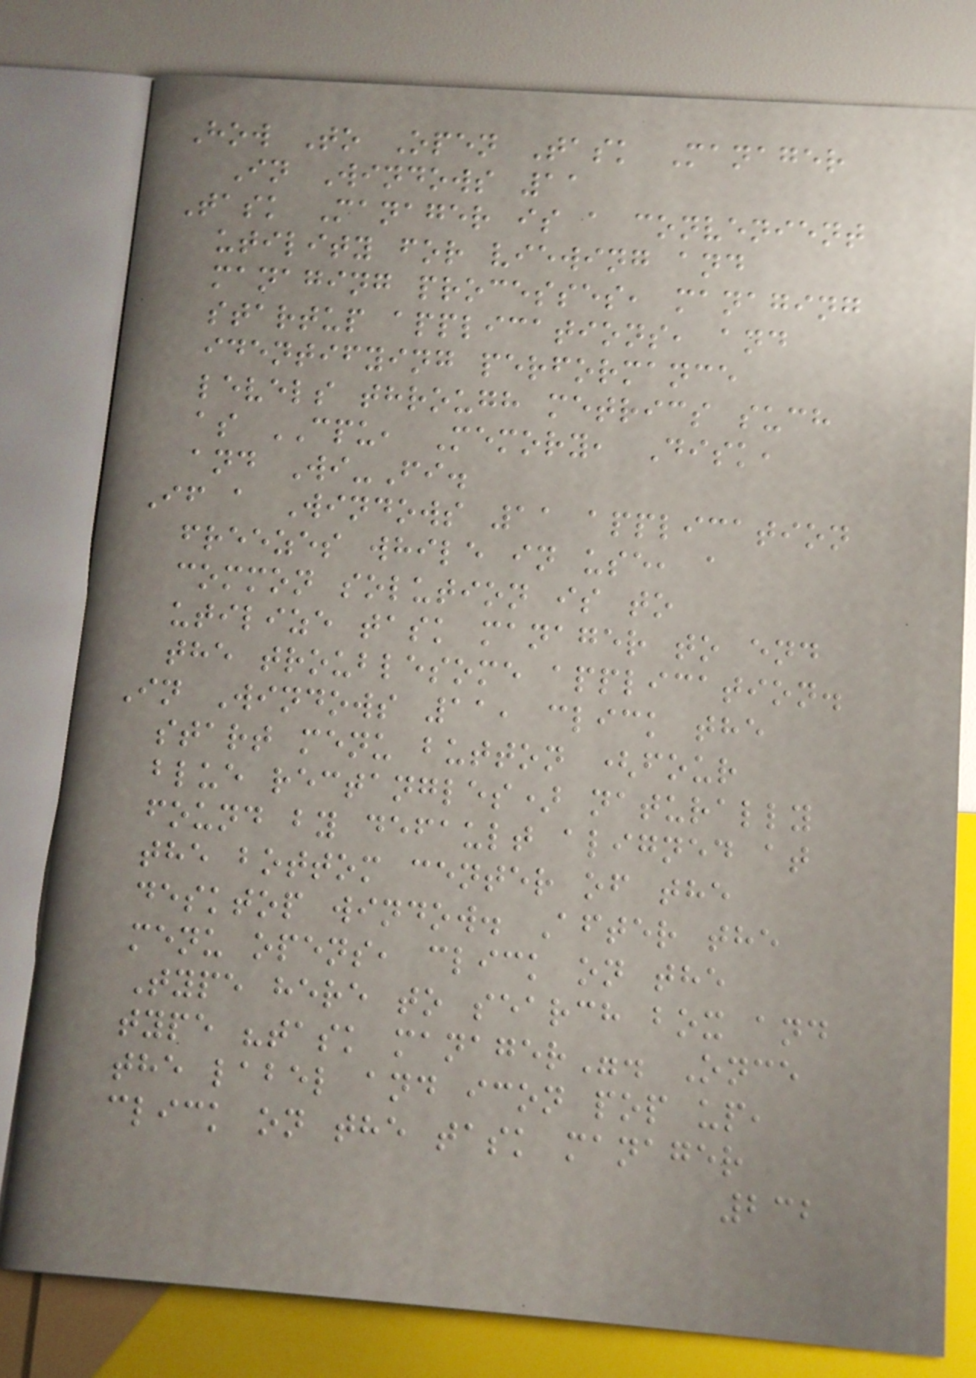How To Open Task Manager
In Windows 11
Task Manager is a convenient
utility for viewing and
managing processes, managing
startup applications, and
identifying performance
levels through metrics such
as CPU, Memory, Disk,
and Wi-Fi.
If a Windows 11 application
freezes while in use, a
common solution is to
utilize task manager to end
the troublesome application.
In Windows 11, click the
start menu button (four
blue rectangles) naturally
found by default aligned at
the bottom center of the
desktop window. After the
menu opens, click on the
Type here to search box and
type "task manager". Once
the label and icon pop up,
click on the task manager
232
